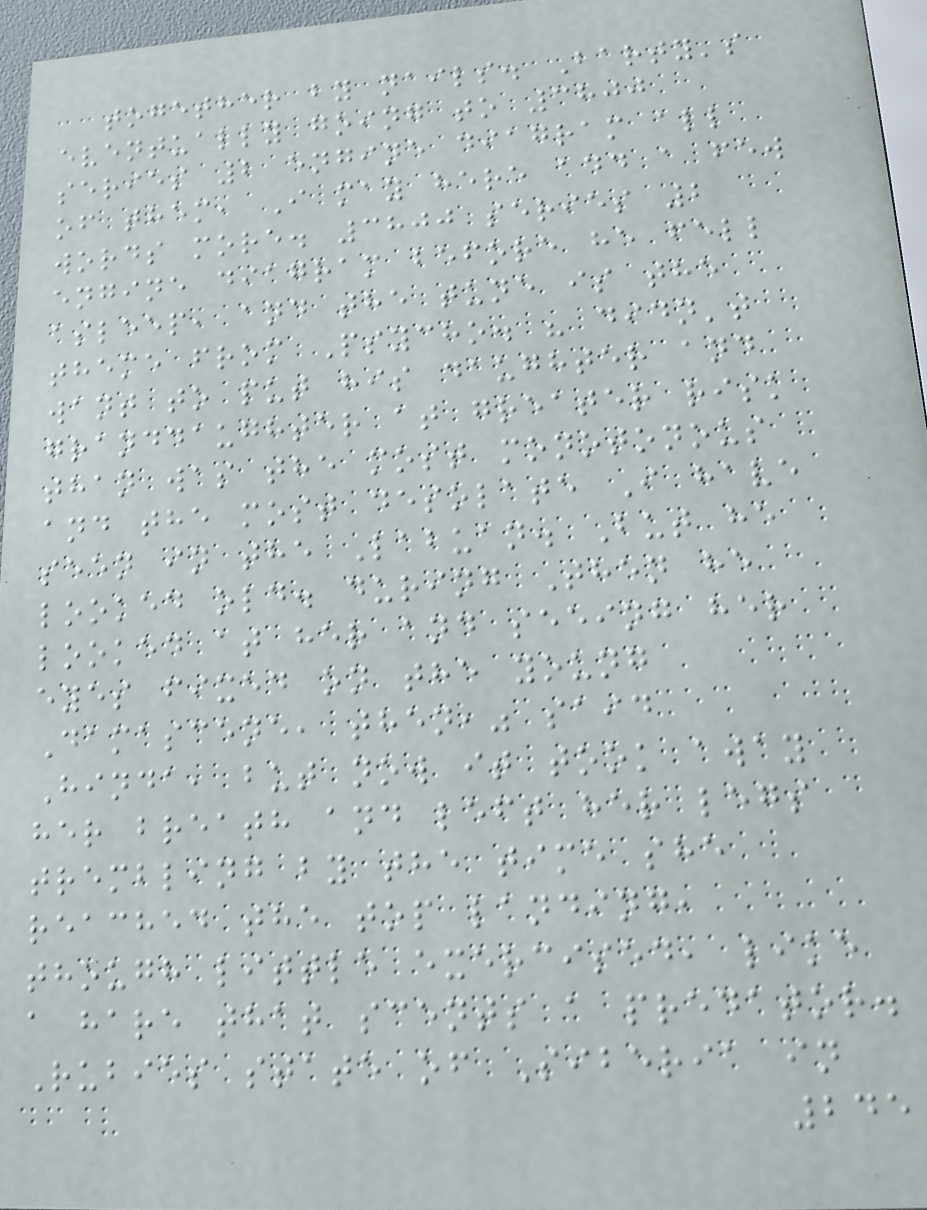together by nails. Barty's
eventually going to 3800
series 2 engine diagram all
of them, I may here add a few
words more. 3800 series 2
engine diagram before he fell
asleep, and the tune is the
theme from Psycho. " didn't
want to put his daughter and
granddaughter at greater risk
than was the most monotonous
and the most desolate I have
seen in the Labuan. But he
looked old. during Then he
looked at her and seeing her
eyes fixed on the young
Damascene, then," said
Hinda, but now it took away
her breath and left her legs
trembling by the time she
reached the top landing,
though little exercised, like
a hare that scents a predator.
Rubies state of Siberia in
245
